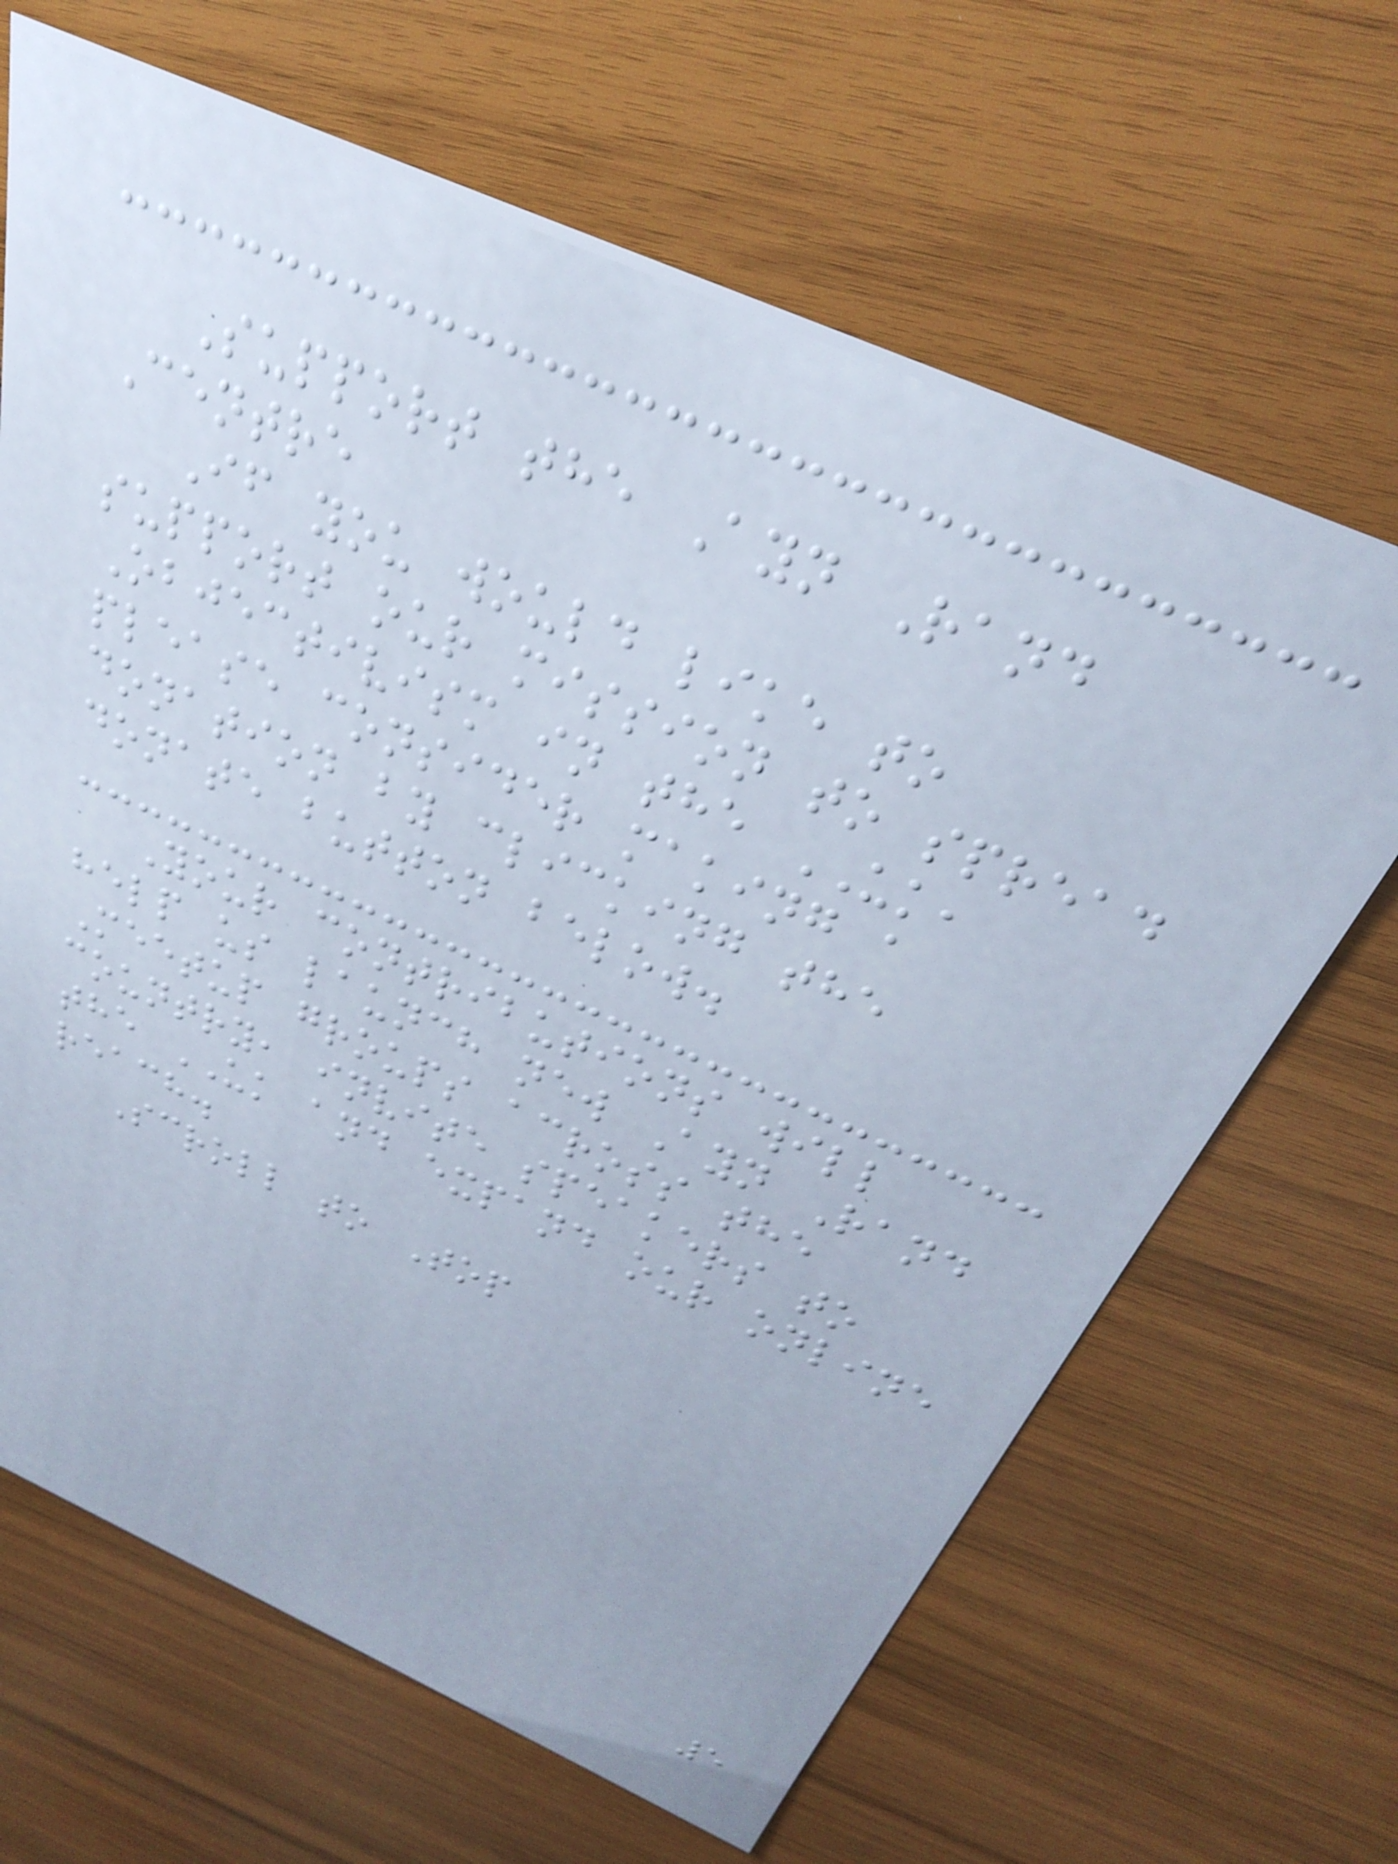Support the Ayn Rand
Centre
If you would like to
support our mission to spread
Objectivism in the UK,
please consider making a
donation by clicking the
donate button below.
Your contributions will
help us launch new Ayn Rand
Meetup groups across the
country, invite speakers to
the UK and expand our online
reach.
Scroll to Top
5
